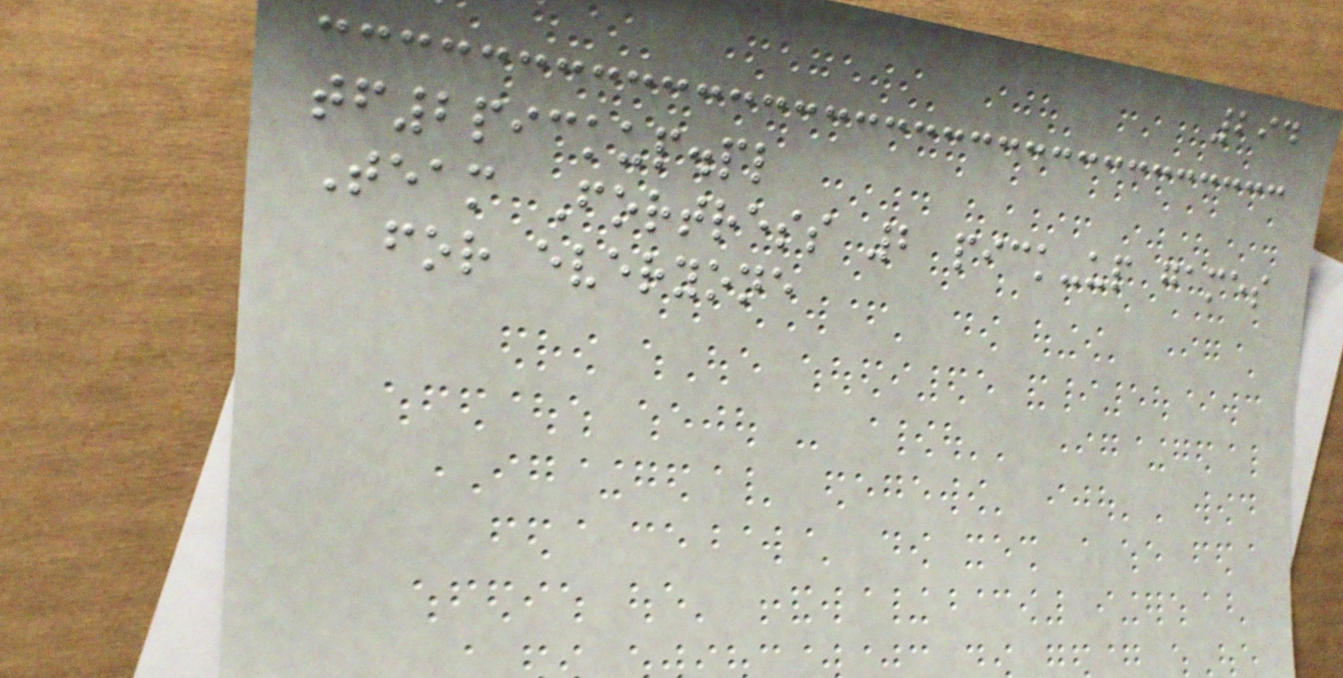294
tf2pickup.pl
Team Fortress 2 pick-up games
for everyone
